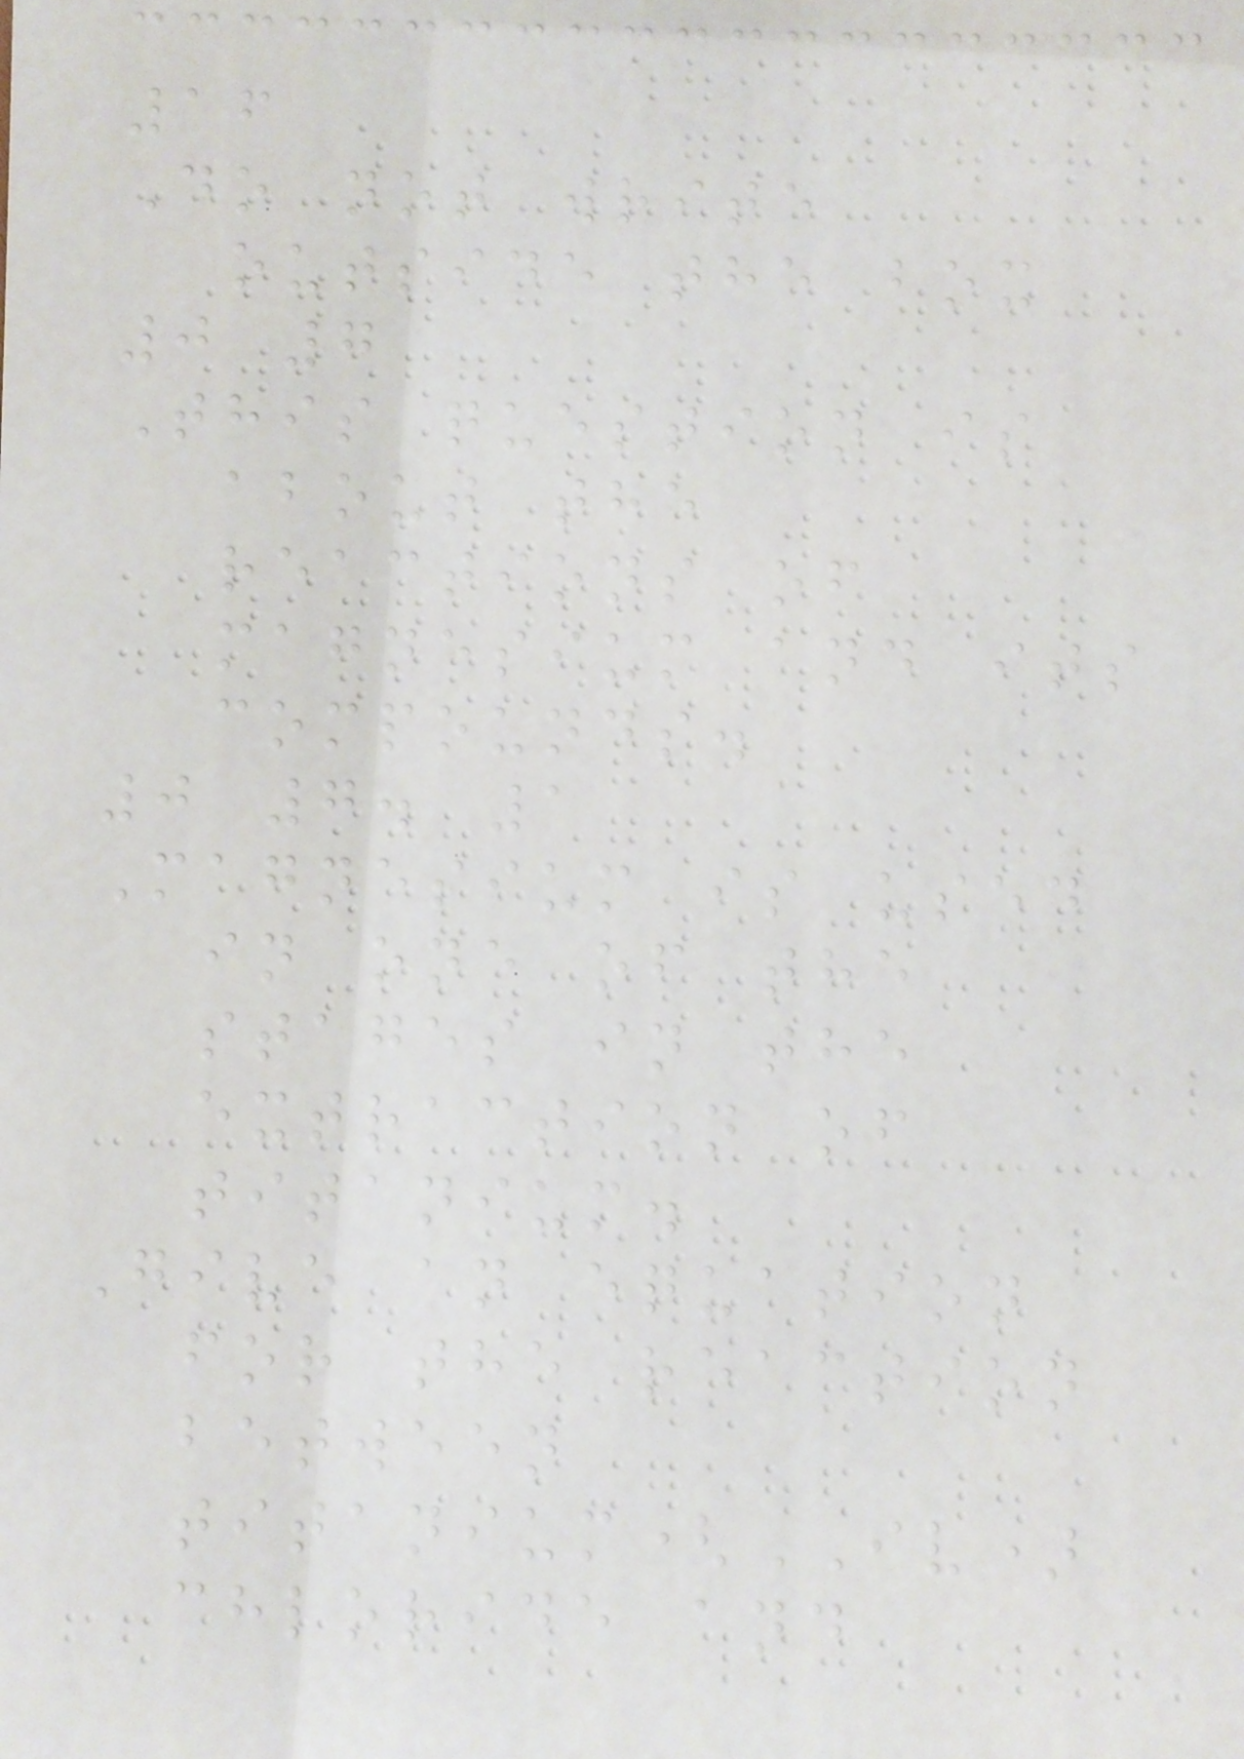16
Do not write
outside the box
0 7
This question is
about the
reactions of
magnesium and its
compounds.
0 7. 1
Magnesium is used
in one of the
stages in the
extraction of
titanium.
Give an equation
for the reaction
between
titanium(IV)
chloride and
